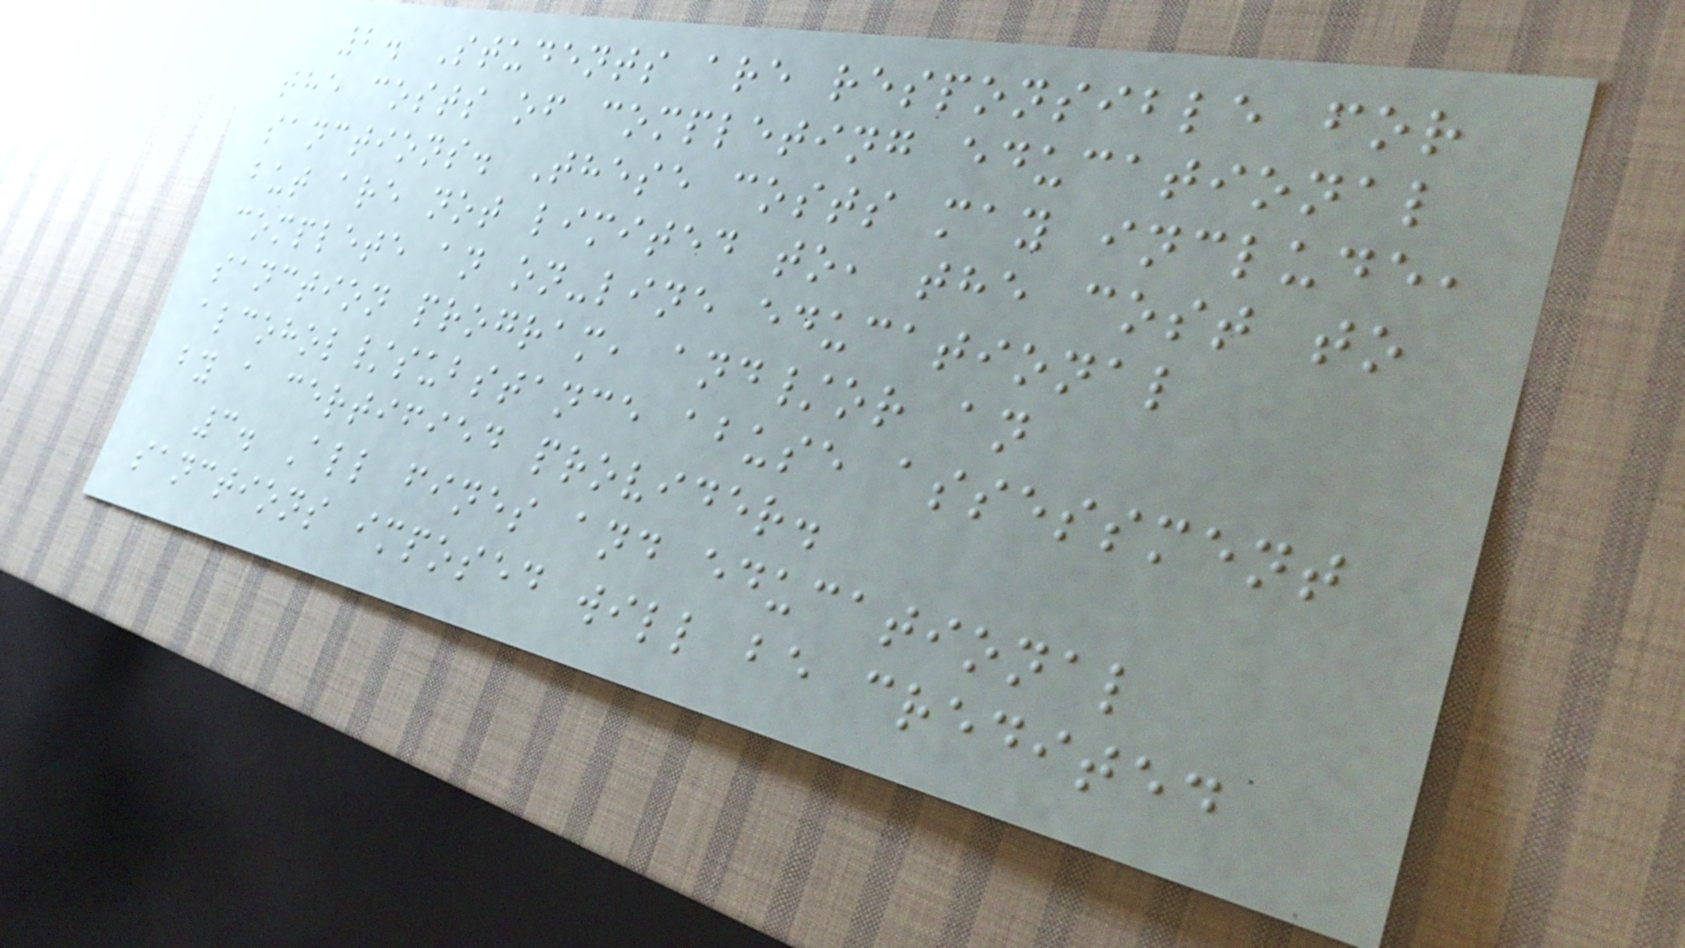2. Students are responsible for
the costs of completing educational
sanctions. These costs may include,
but are not limited to, the cost to
complete an on-line educational
sanction program, and/or an
alcohol/substance abuse assessment
by a certified provider.
3. All fines and educational
sanctions imposed will be credited
